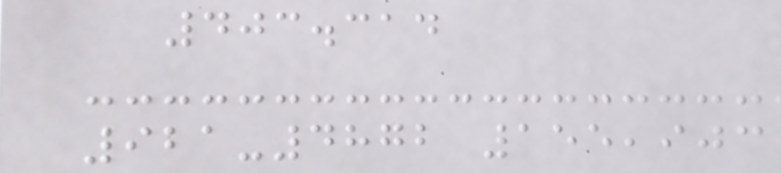403.314
921-4872 155,903
